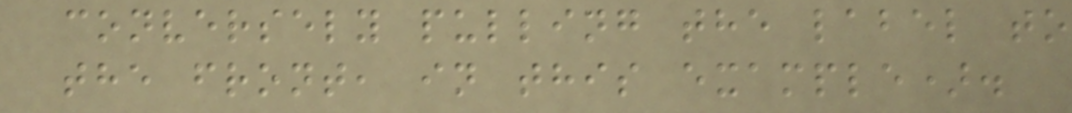conversely pulling the label to
the front, in this example).
